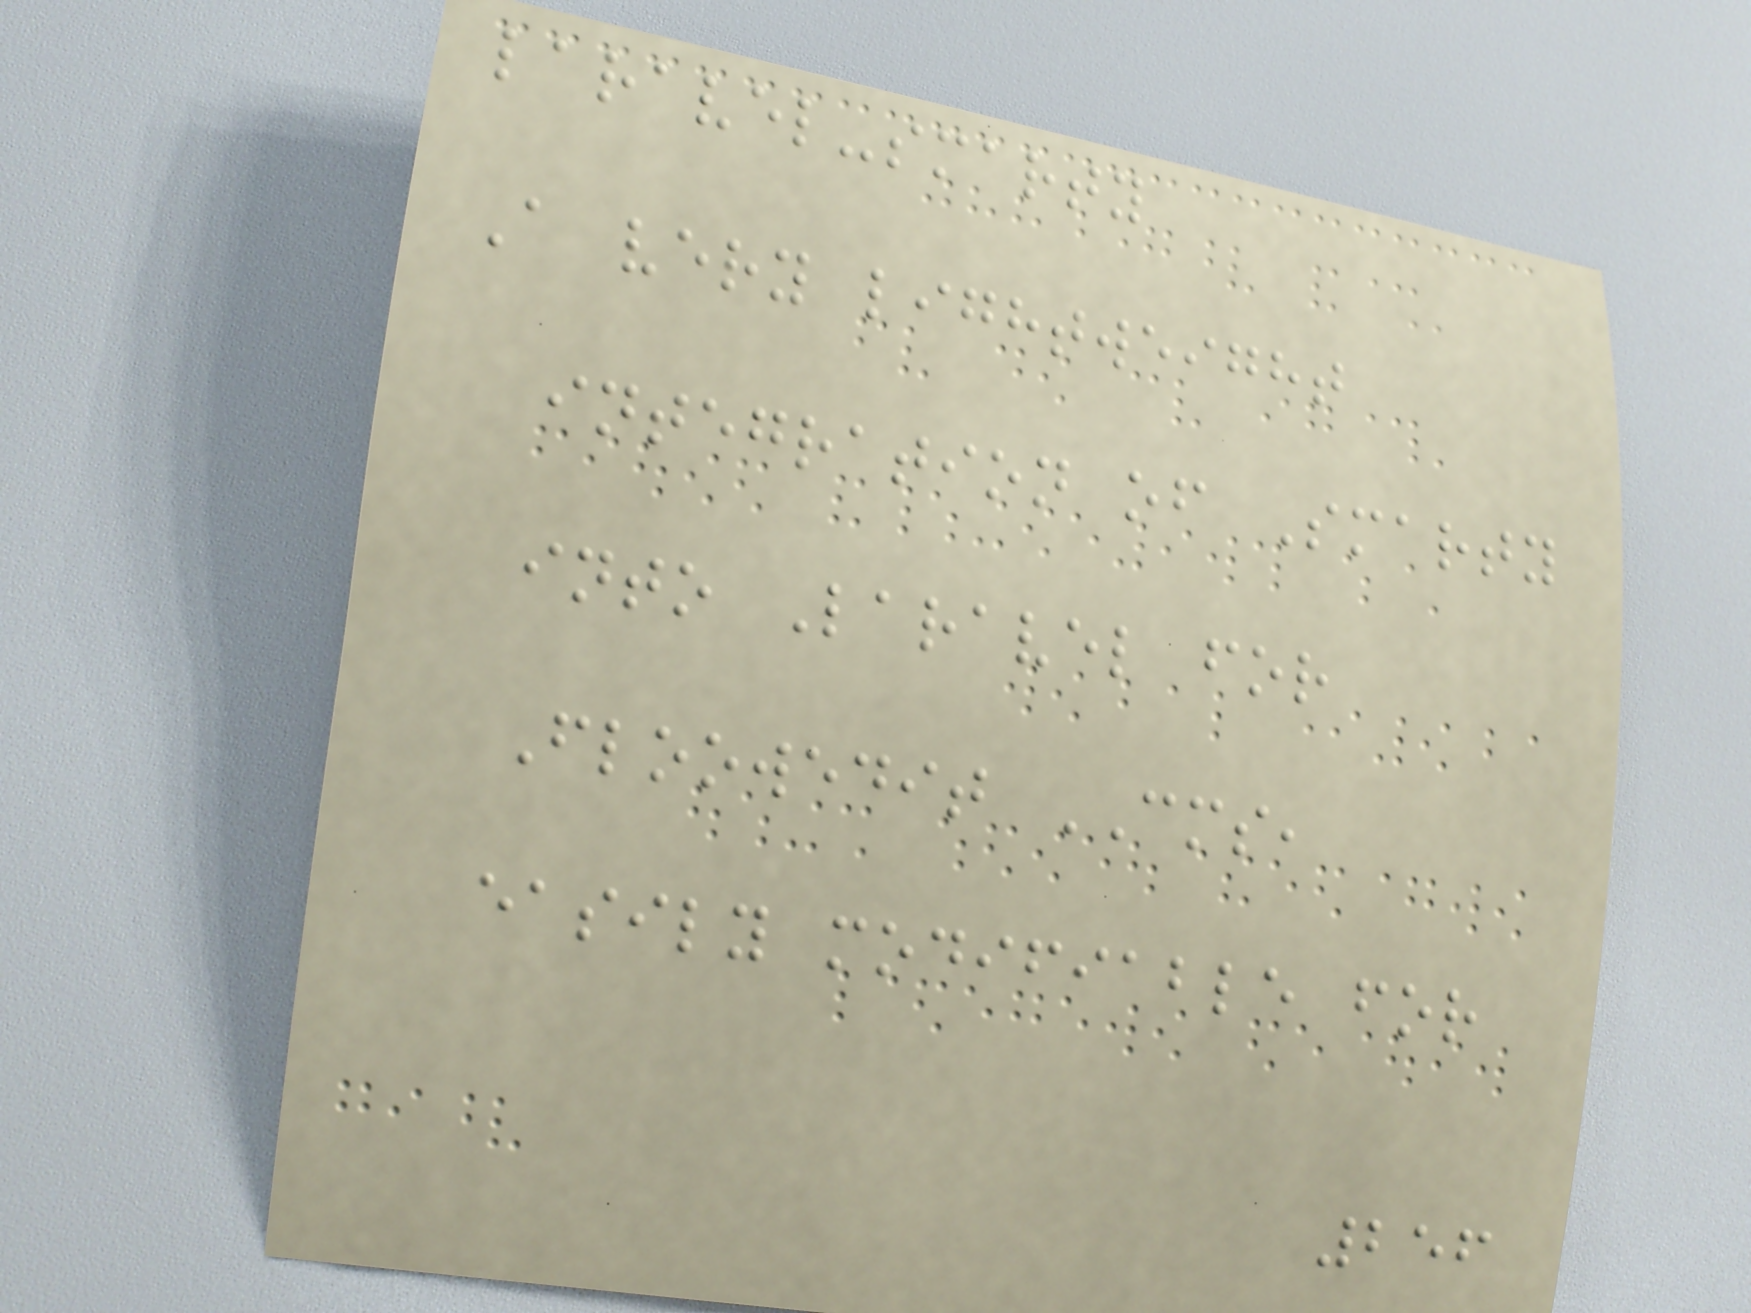laravel-smarty
A very lightweight
integration of Smarty
into Laravel for
Floowedit CMS,
easily modifiable for
256
